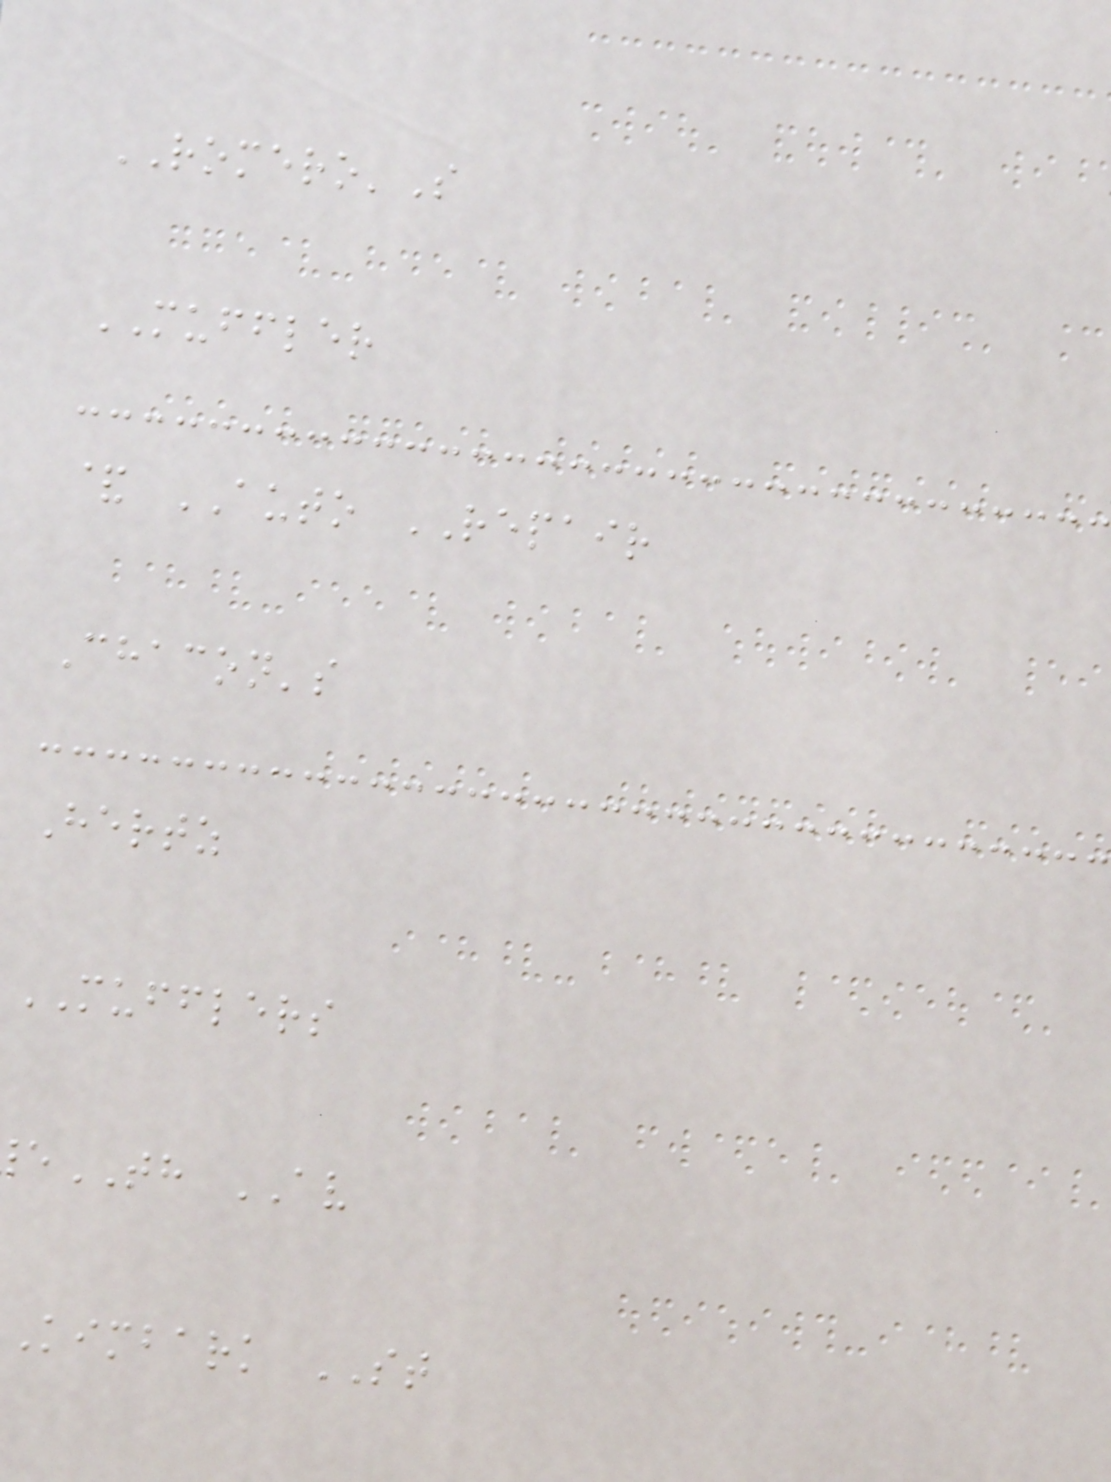ROMERO'S
MUFFLER
& AUTO REPAIR
Chacon's
Hertz
MUFFLERS
TH AV
kimbark ST
